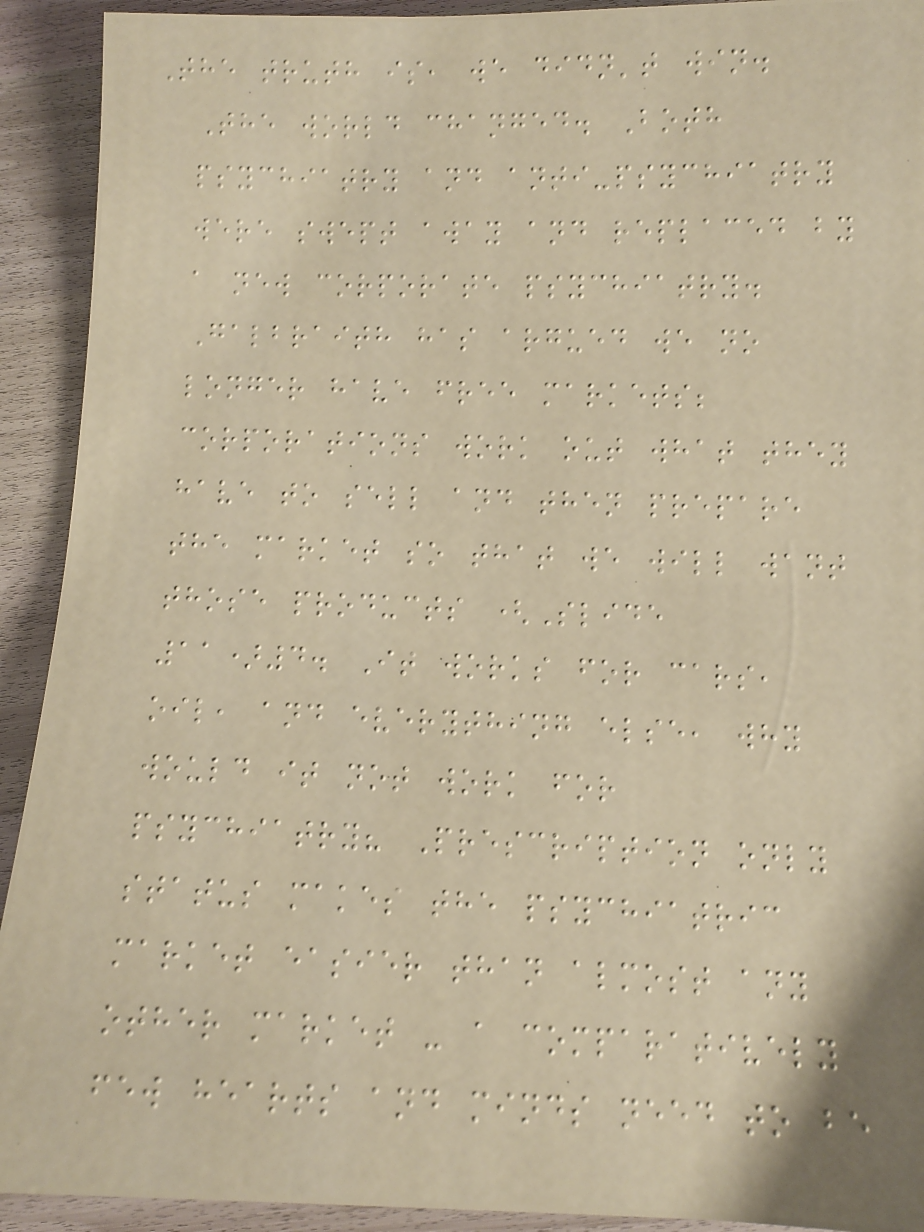The truth is, we didn't win.
The world changed. Both
psychiatry and anti-psychiatry
were swept away and replaced by
a new corporate psychiatry.
Galbraith has argued we no
longer have free markets;
corporations work out what they
have to sell and then prepare
the market so that we will want
those products (Slide
11)4. It works for cars,
oil, and everything else, why
would it not work for
psychiatry? Prescription only
status makes the psychiatric
market easier than almost any
other market - a comparatively
few hearts and minds need to be
